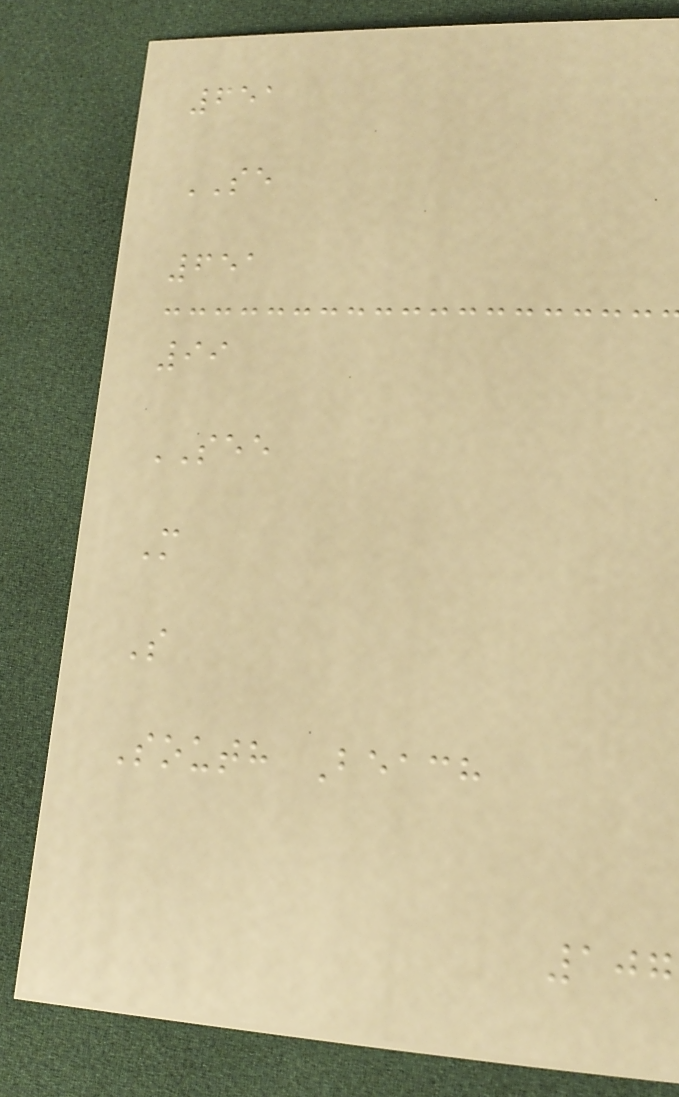651
SE
651
99
SEE
M
S
South Beach
107
